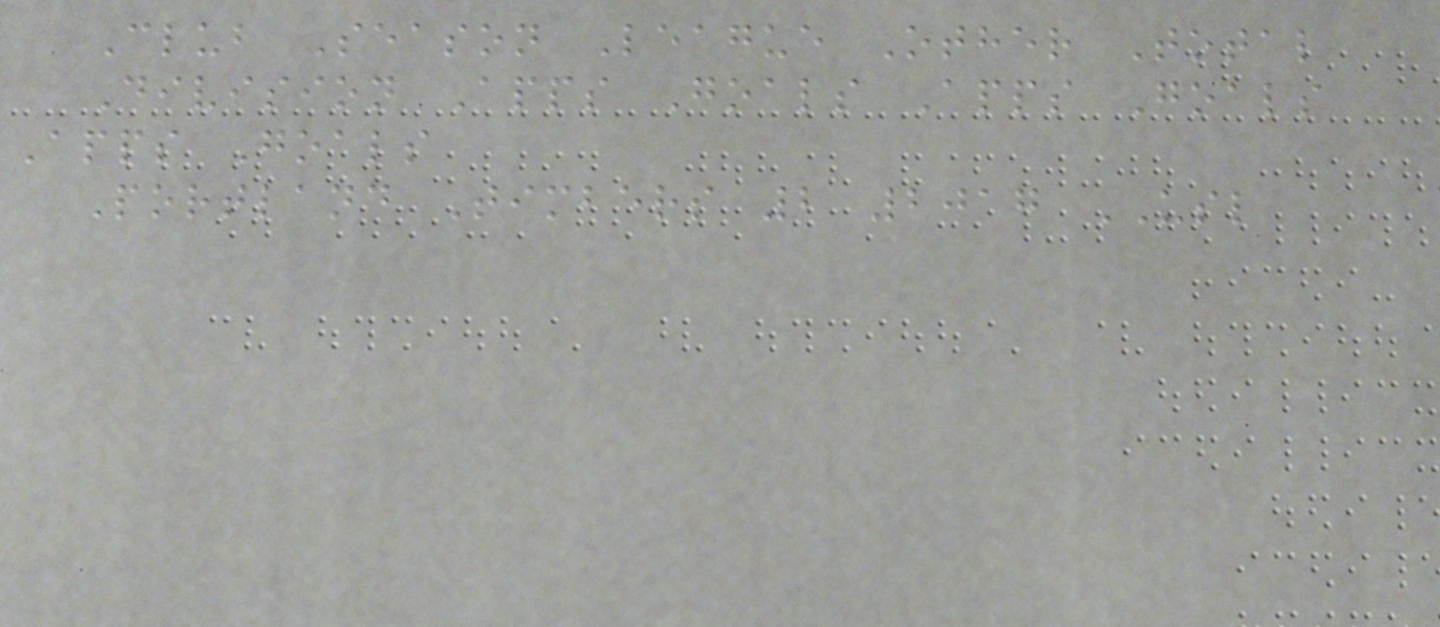Club Season League Other Total
Division Apps Goals Apps Goals
Apps Goals
Portland Timbers 2 2017 USL
